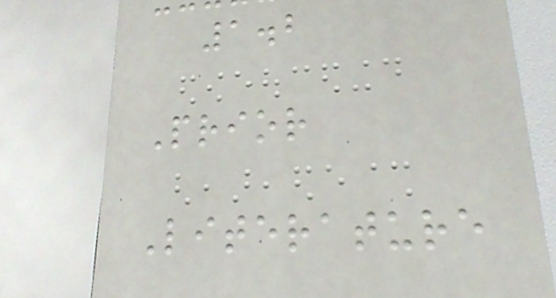1.2
Prior
Literature
